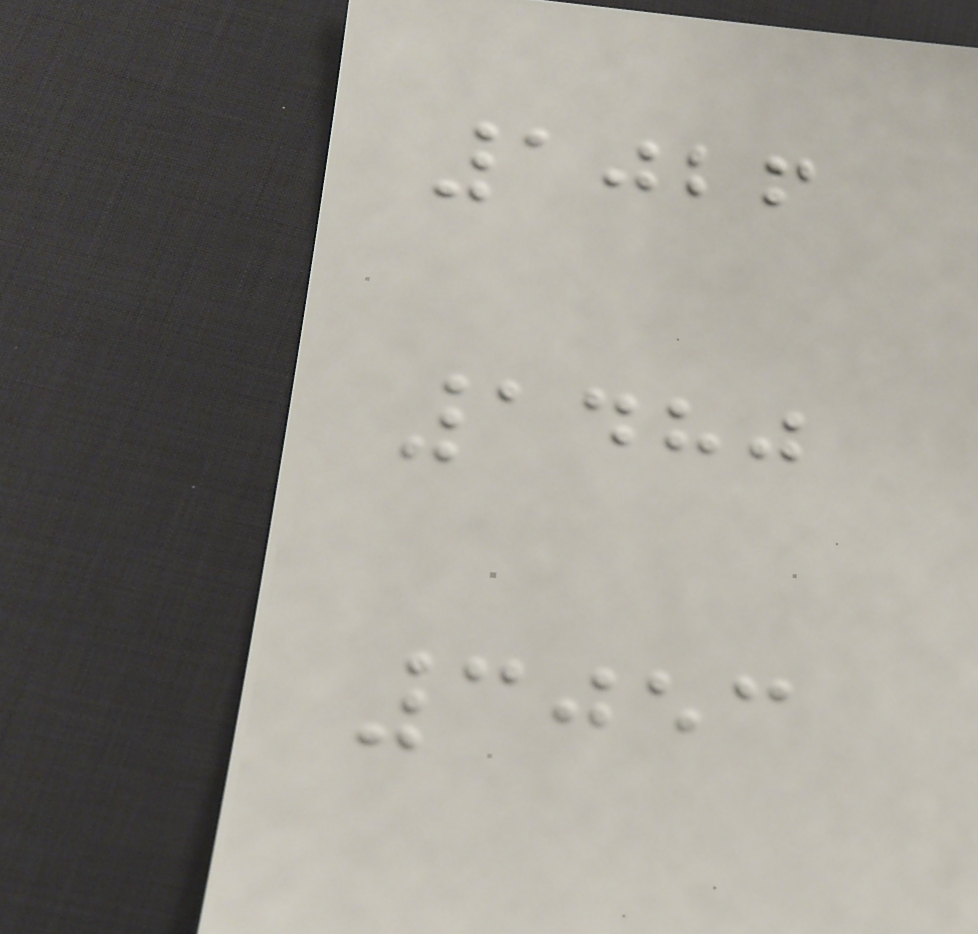1026
1480
3053
